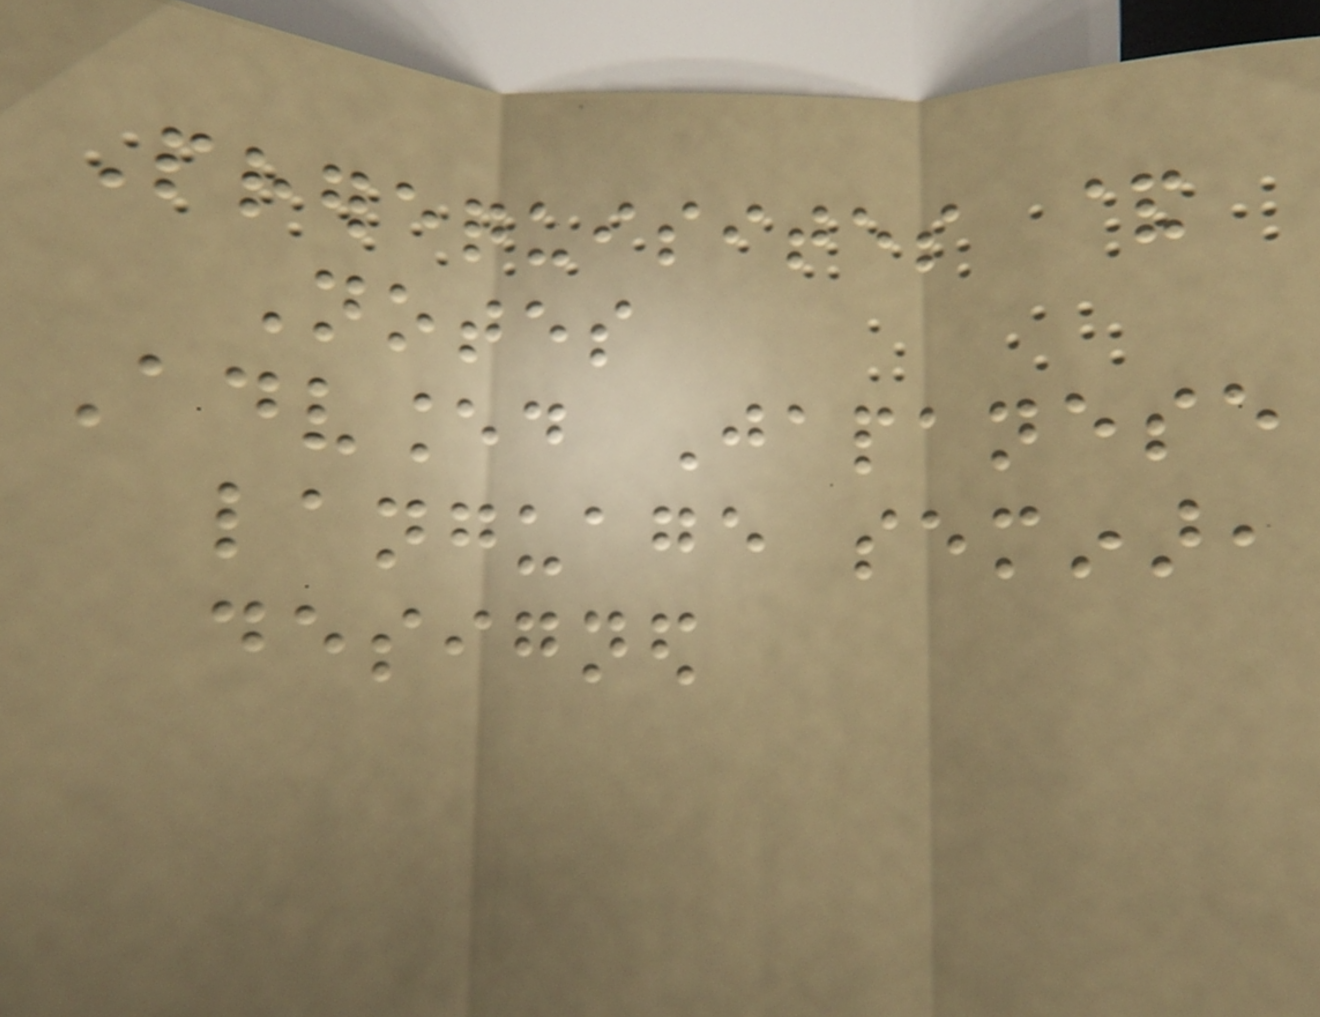Prerequisites &
Notes
Advanced Japanese
language seminar,
designed
